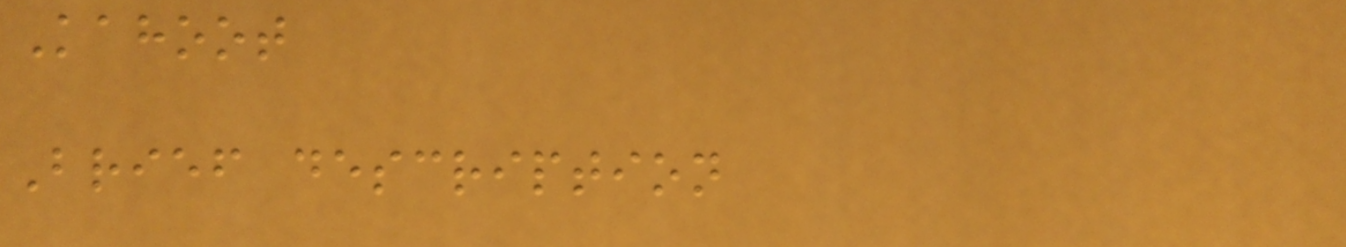Kahoot
Brief description
